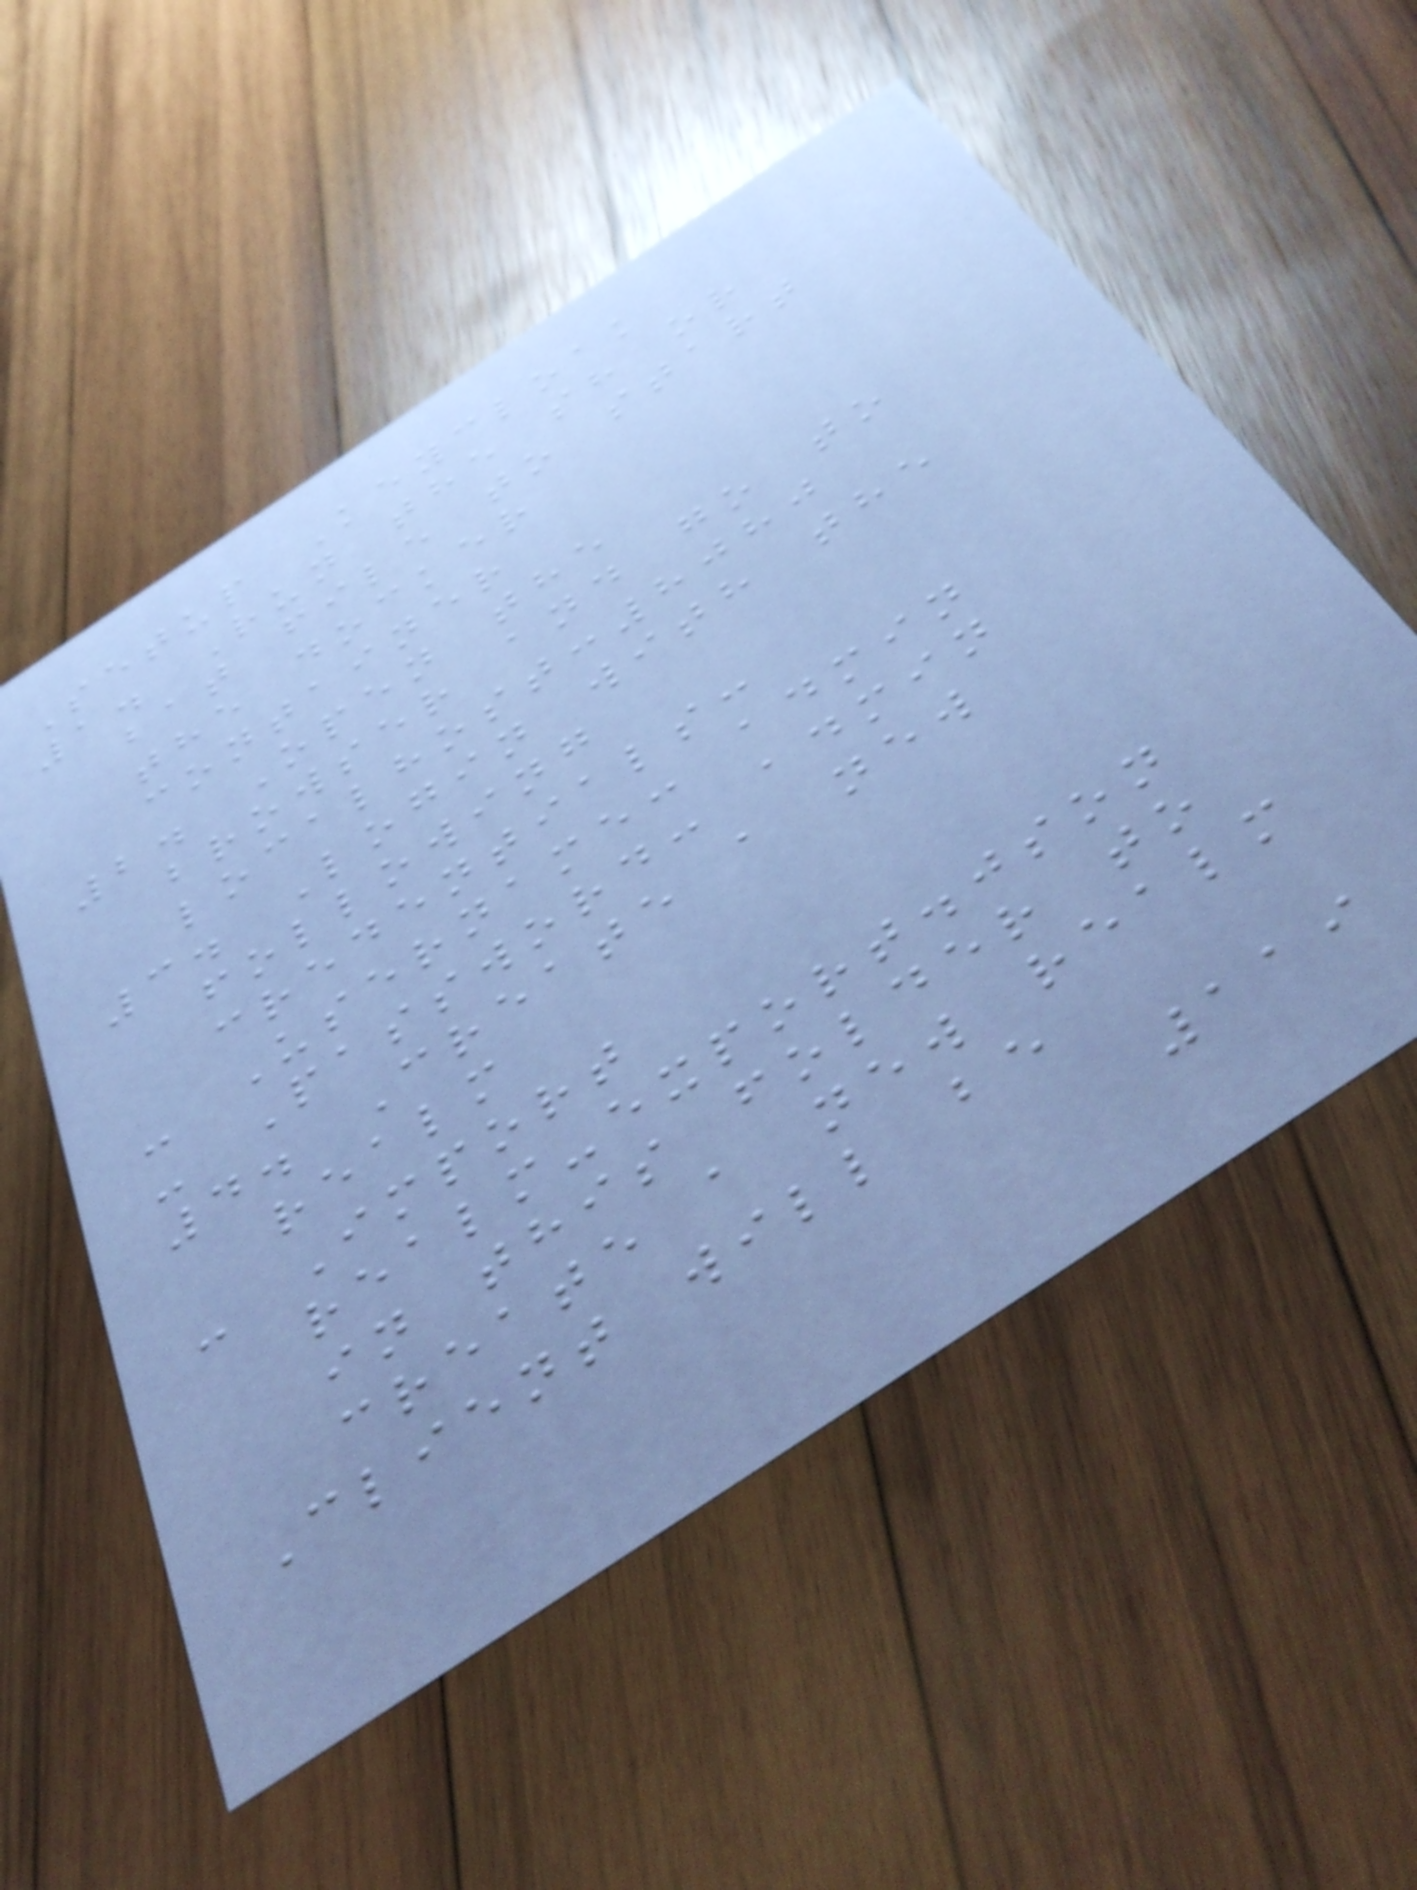Setup Keycloak
1. Run the sh or
bat file to start
the docker
container
2. Open the
browser and go to
localhost:8080
3. Login with the
following
credentials:
- Username: admin
- Password: admin
4. Create a new
realm
- Import
realm-export.json
in this folder to
create a new realm
Client will be
119
